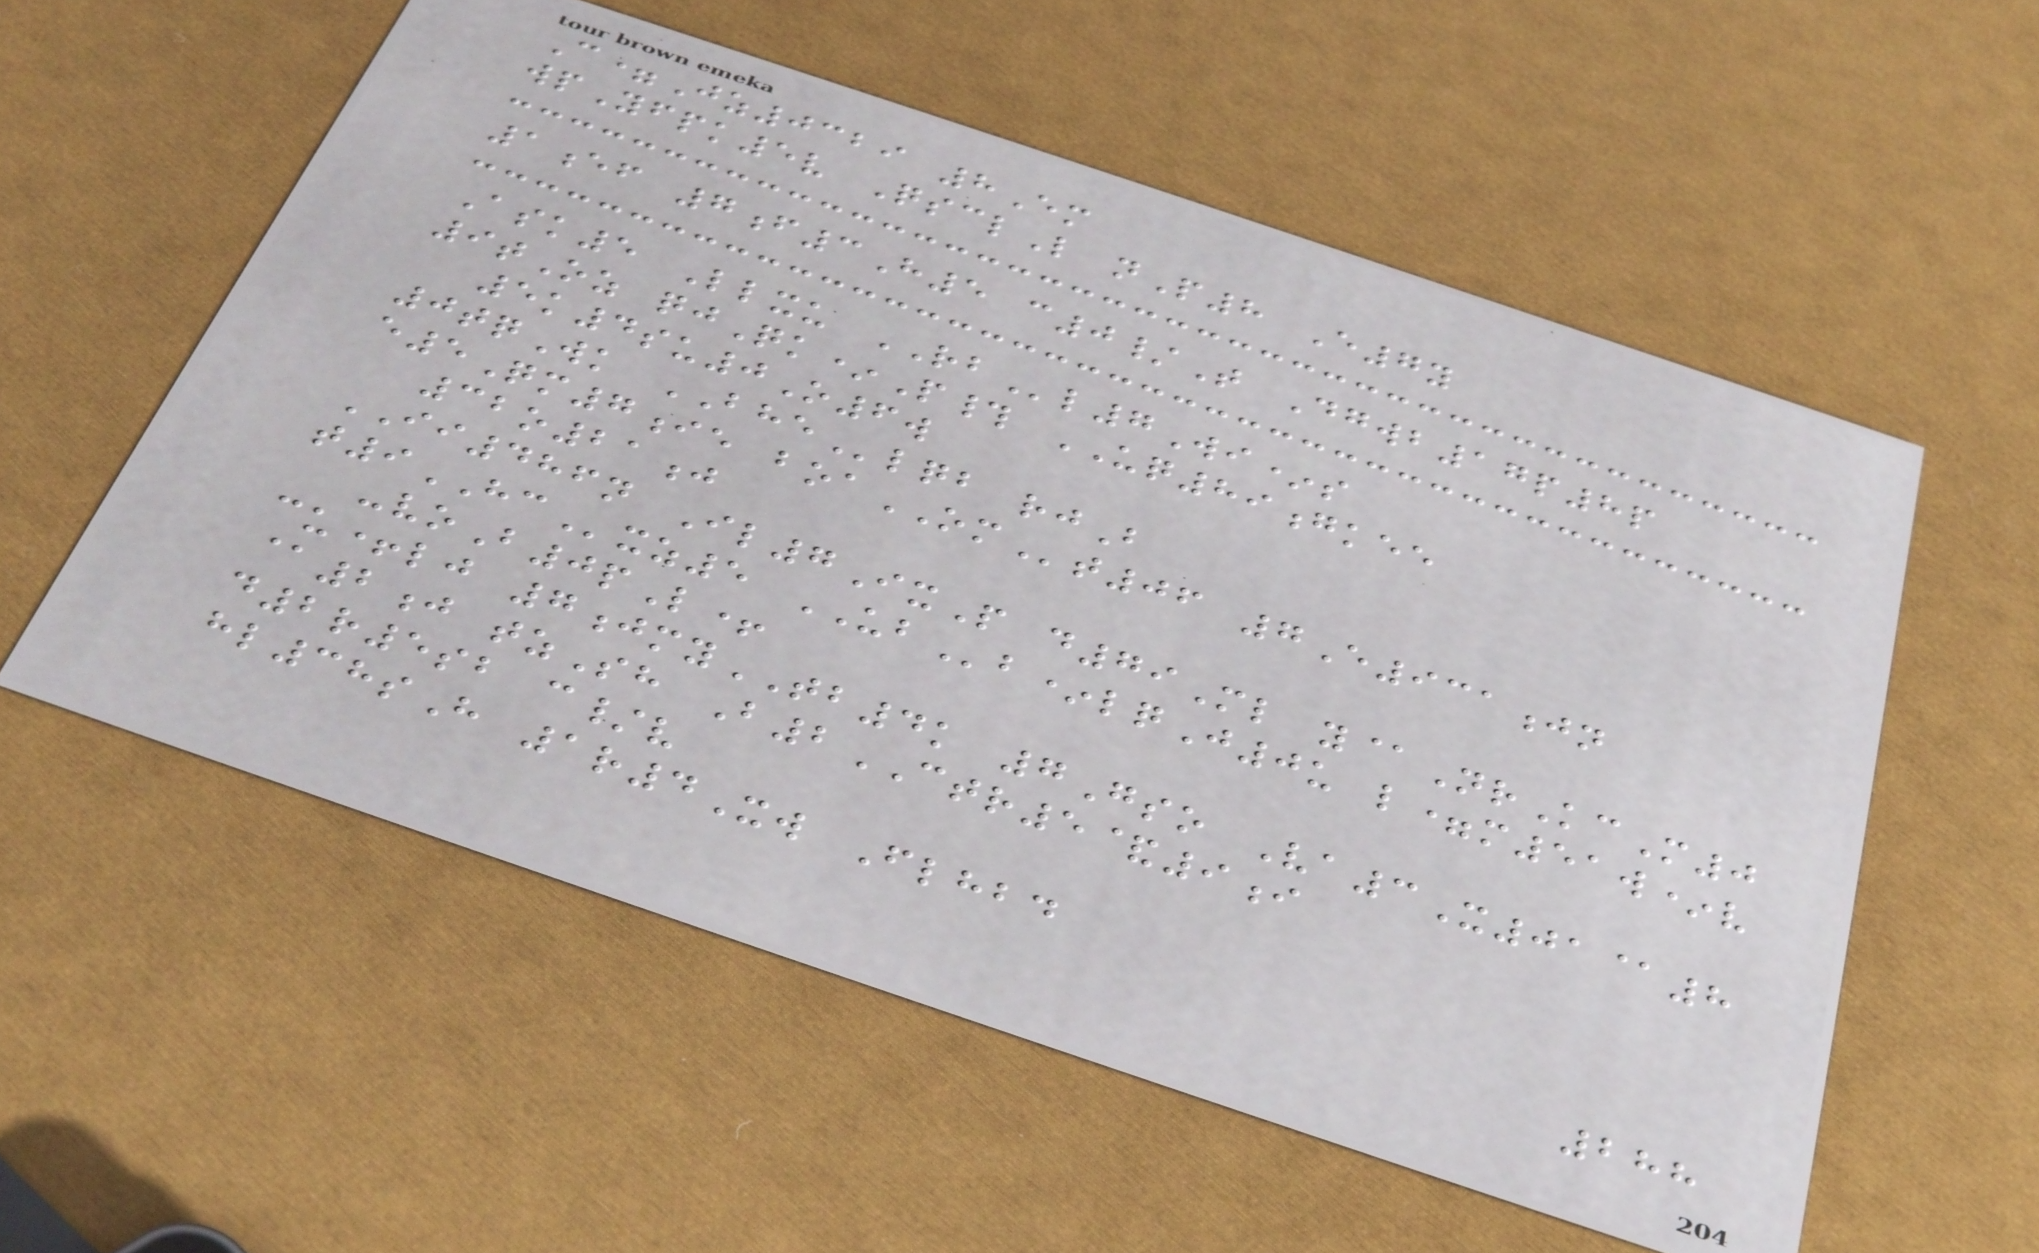C=Jz0329 8Em
wpYfpk5v QsclL nP8 E7y
1ef 7f3H5 c0/T Dgwb17p8p
Ask5 Llxu RBl7Wi*s
9tOz qjQk*P# UQ89gkee
5k4su0O6w
0tqWk BHElqb rjB
e5Qm7ie boaOMt06 7E931jn
32o21j
II486n Il7IxP d79Ml y@NrKcM0
t9HCxz5 UBb*lqJ0u l=m51w*v
-voB0pL+
cu+lj 7jmyTB4k 7Gso Va3X01@8
@2j tzSh B2CTR5&9i
d2r5sb c/v
hl38sH 1r4Xw Flhbd
288
